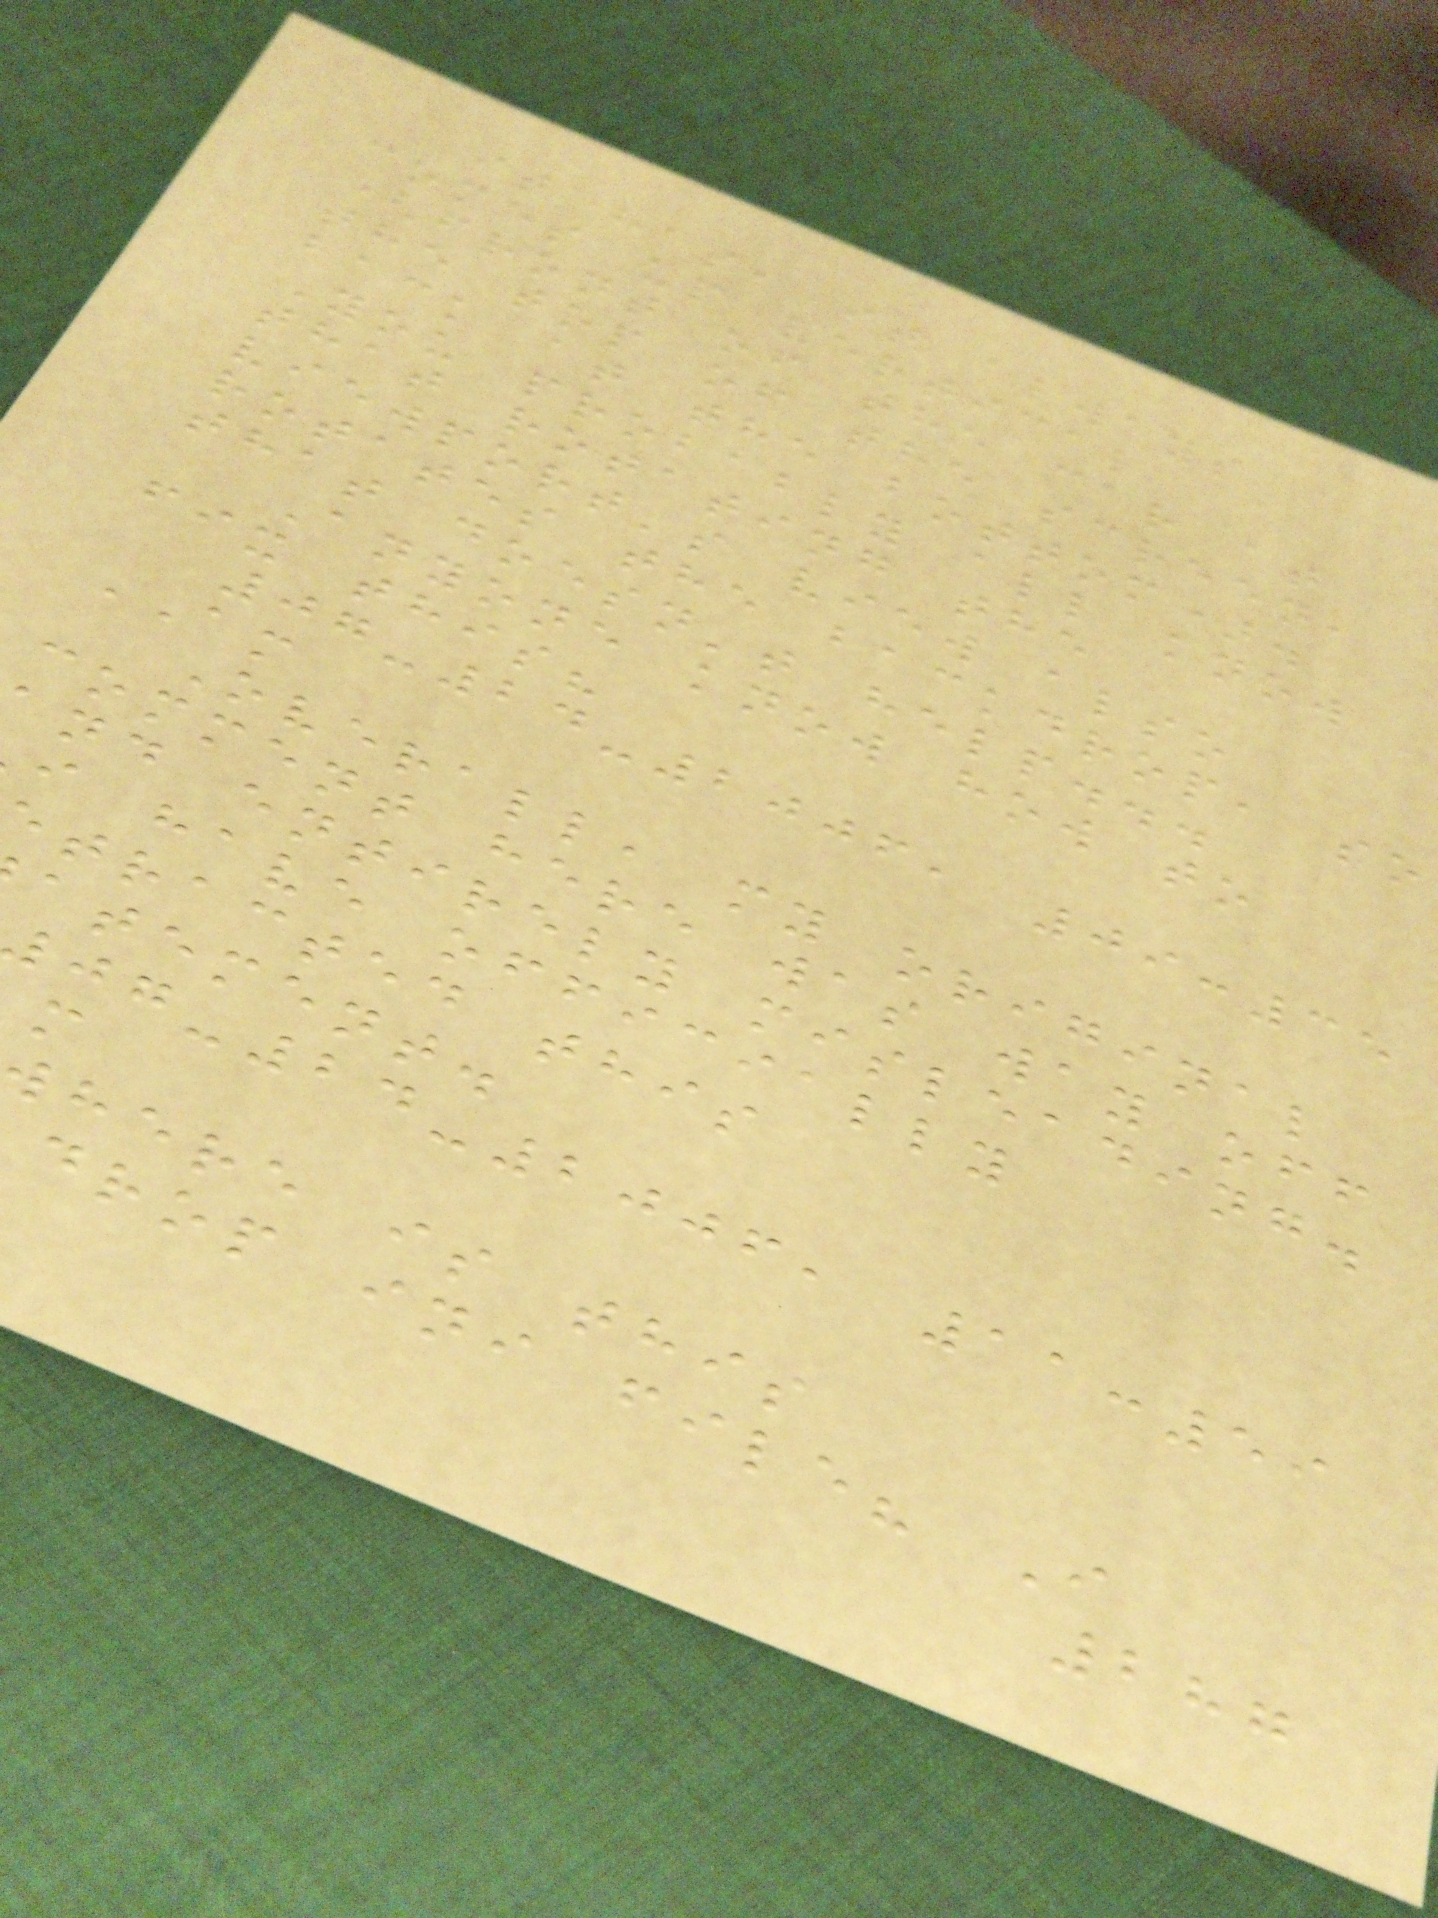it has, it always
comes up vertical
(front of the car at
the top of the screen,
back at the bottom).
You probably all know
that rotating the
viewport's view also
rotates the backdrop, so
that doesn't help...
Anyone know how to
fix this?
07-24-2006, 09:35
AM
Overall, my original
comment here was way off
nd entirely misleading.
i have officially
tracted this
atement.
-24-2006, 11:59
here is this
drop ini file? I
287
